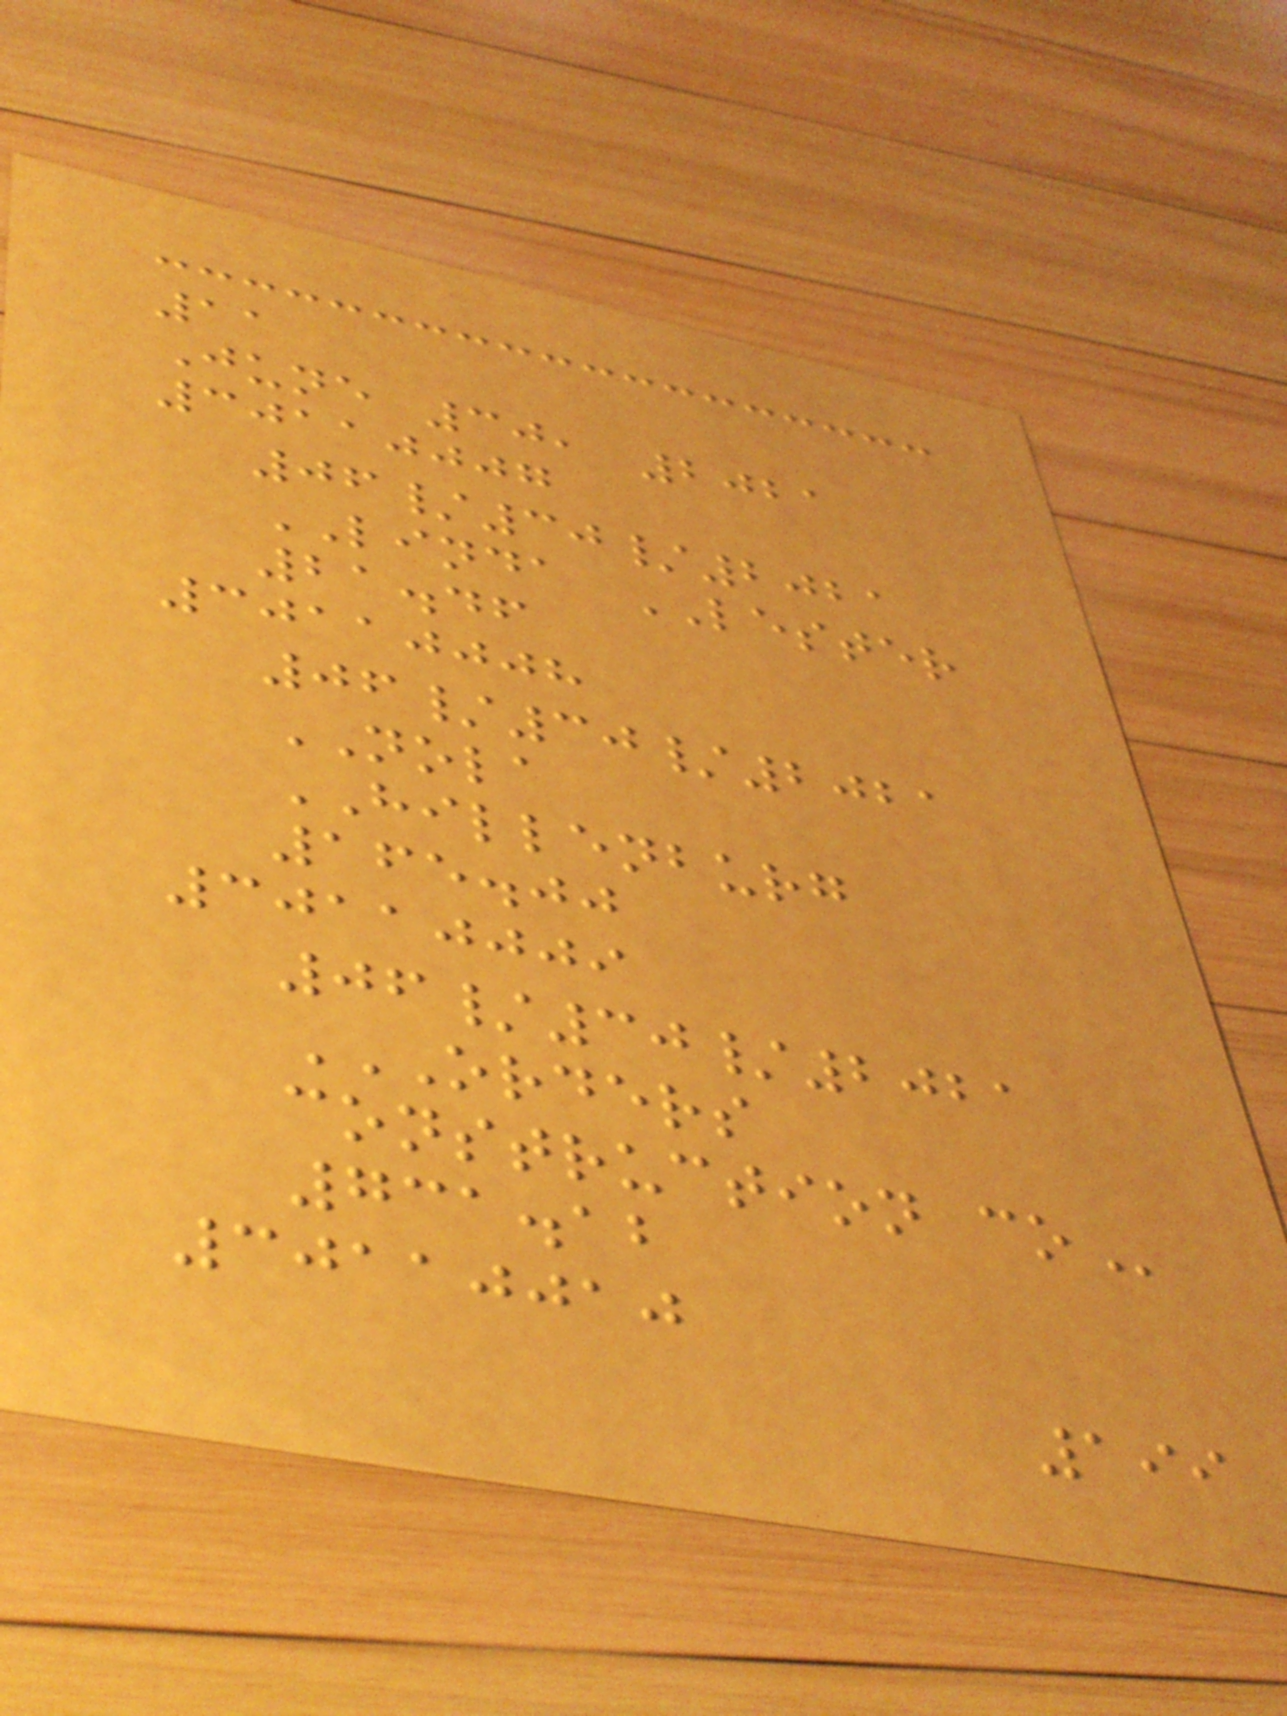11
June 30, 2021
30110007
06/30/2021
LINDA LESTER
21.46
30110008
06/30/2021
NOLA
HILLENBURG
165.00
30110009
06/30/2021
ORDERS
CONSTRUCTION CO
731.12
30110010
199
